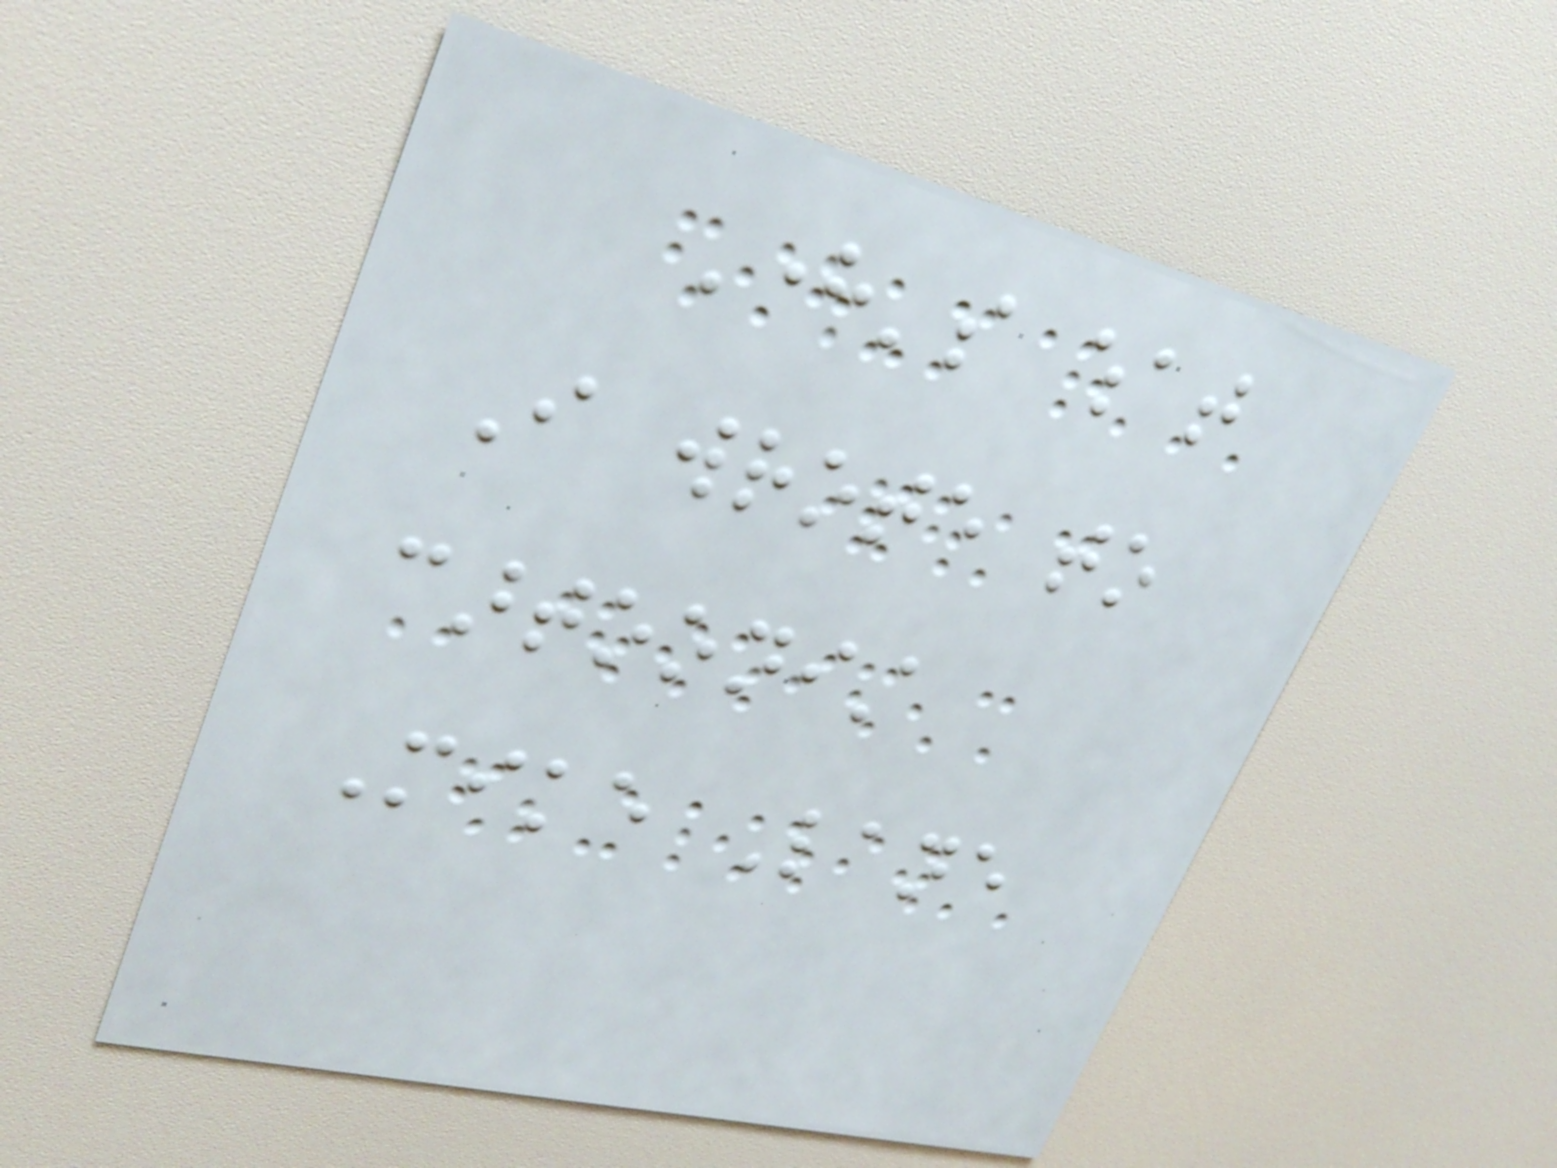Here's what
I wrote to
cartoonist
Mike Lane
